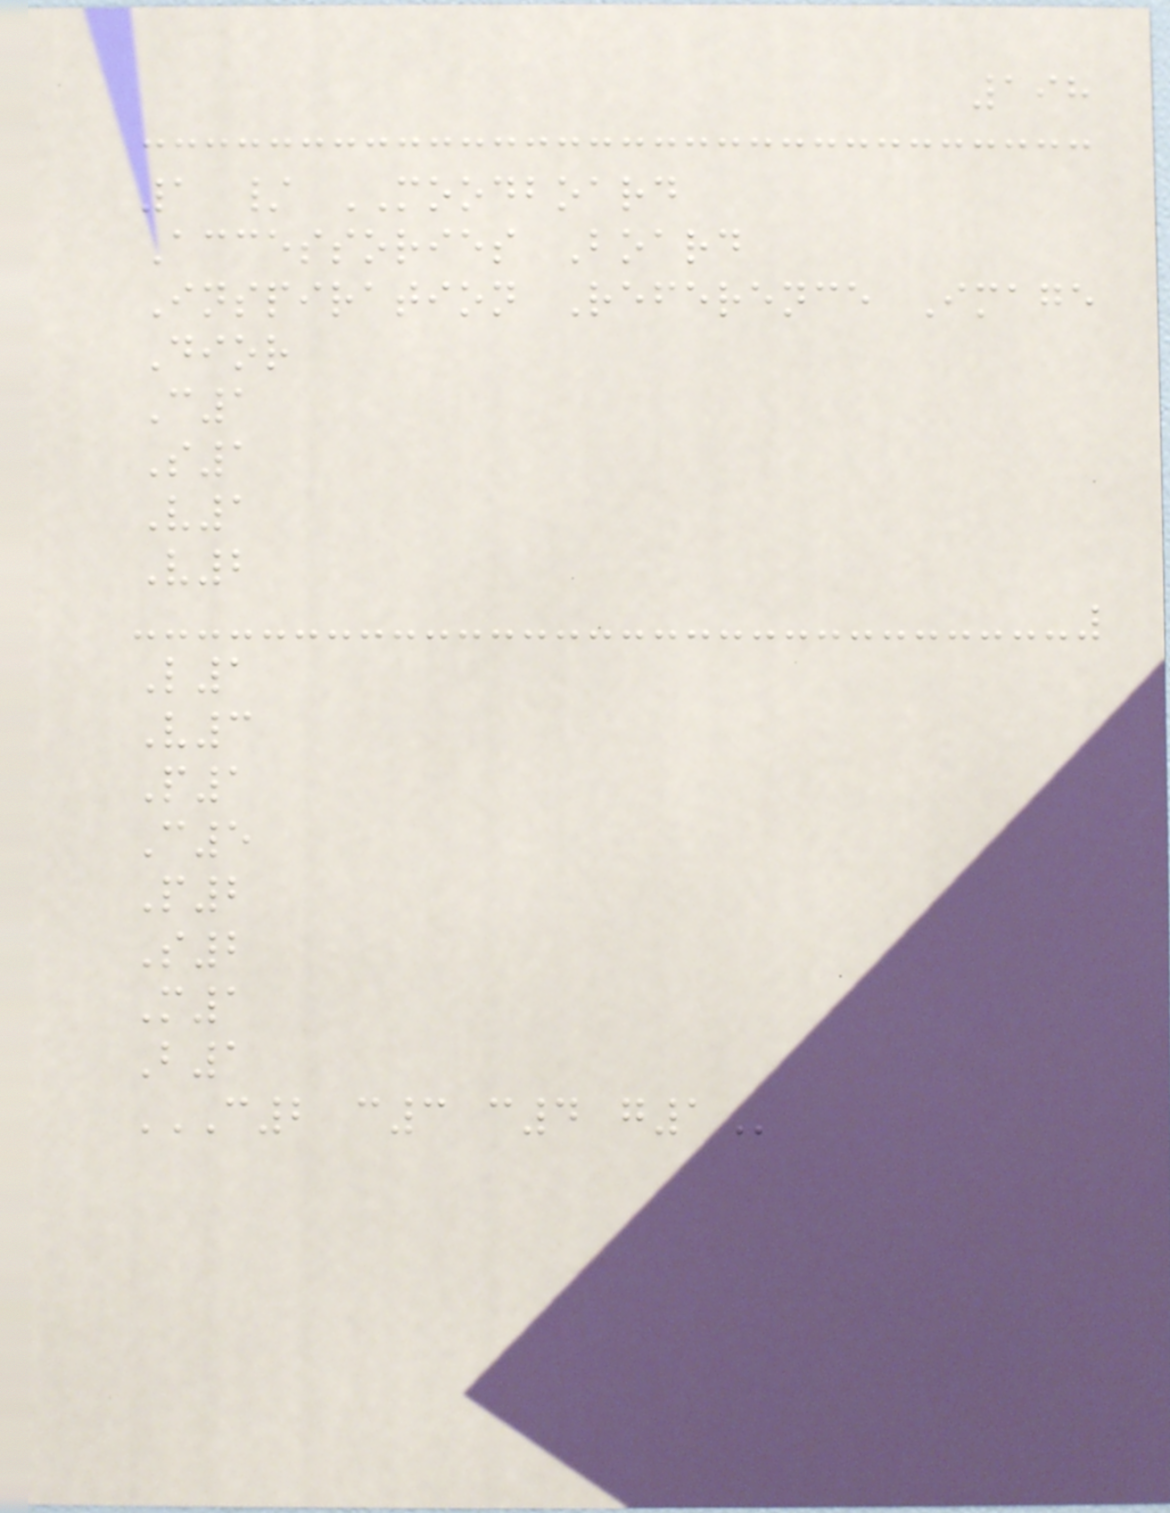198
1 / MOODBOARD
Accessories Board
Inspiration Reference Image
Dior
C1
S1
V1
V2
L1
V3
P1
C5
P2
S2
M1
B1
C2 C3 C4 G1
